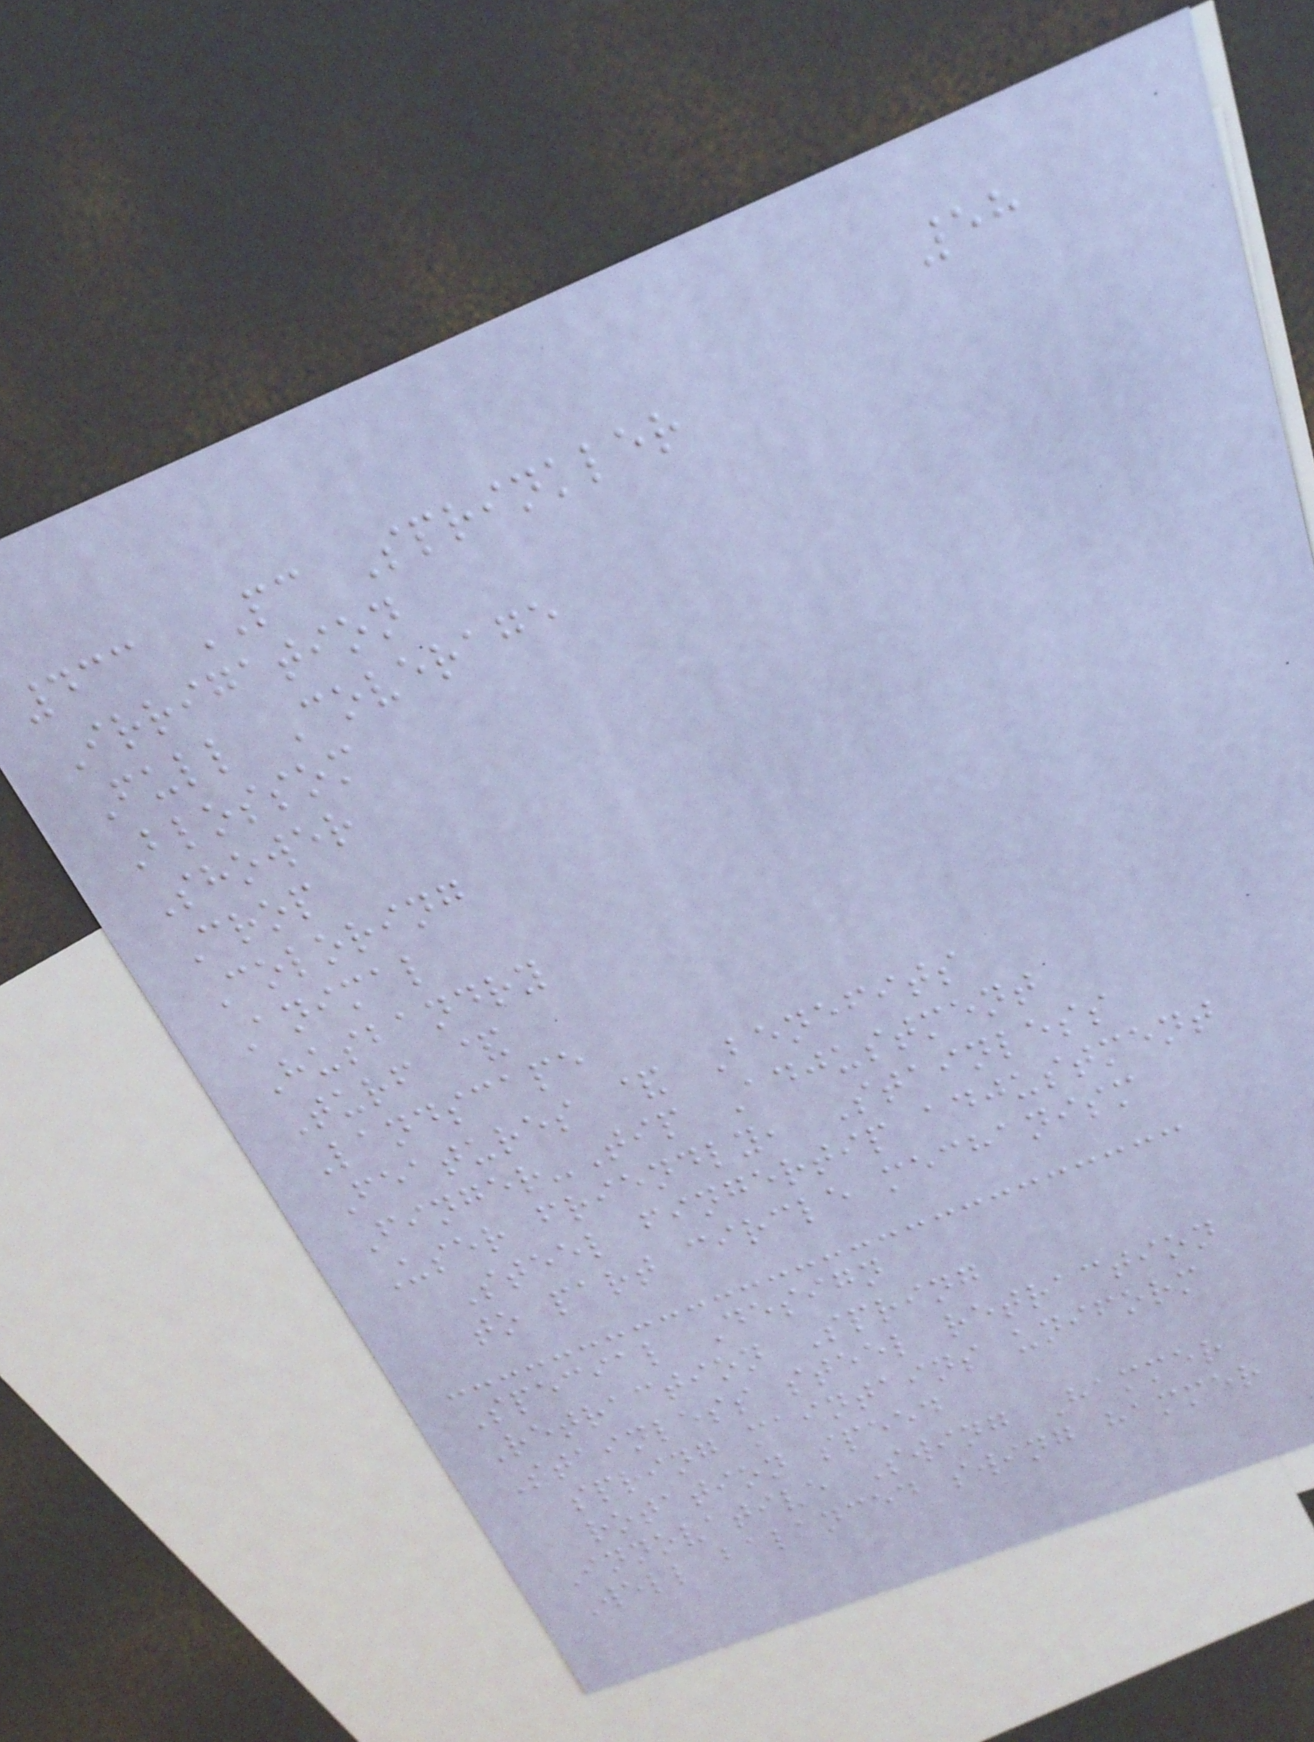58
433 PC Sprinkler
Irrigation
Full Coverage
Blossom
Shower
Crop
Coloring
Animal
Husbandry
Turf &
Landscape
Features & Benefits
Finger-Tip Adjustment
User friendly, Stainless
Steel fingertip adjustment
to part circle mechanism
Special Design
Retraction Spring
Stainless steel retraction
spring maintains uniform
rotation speed
Innovative Swing Hammer
Well balanced swing hammer
